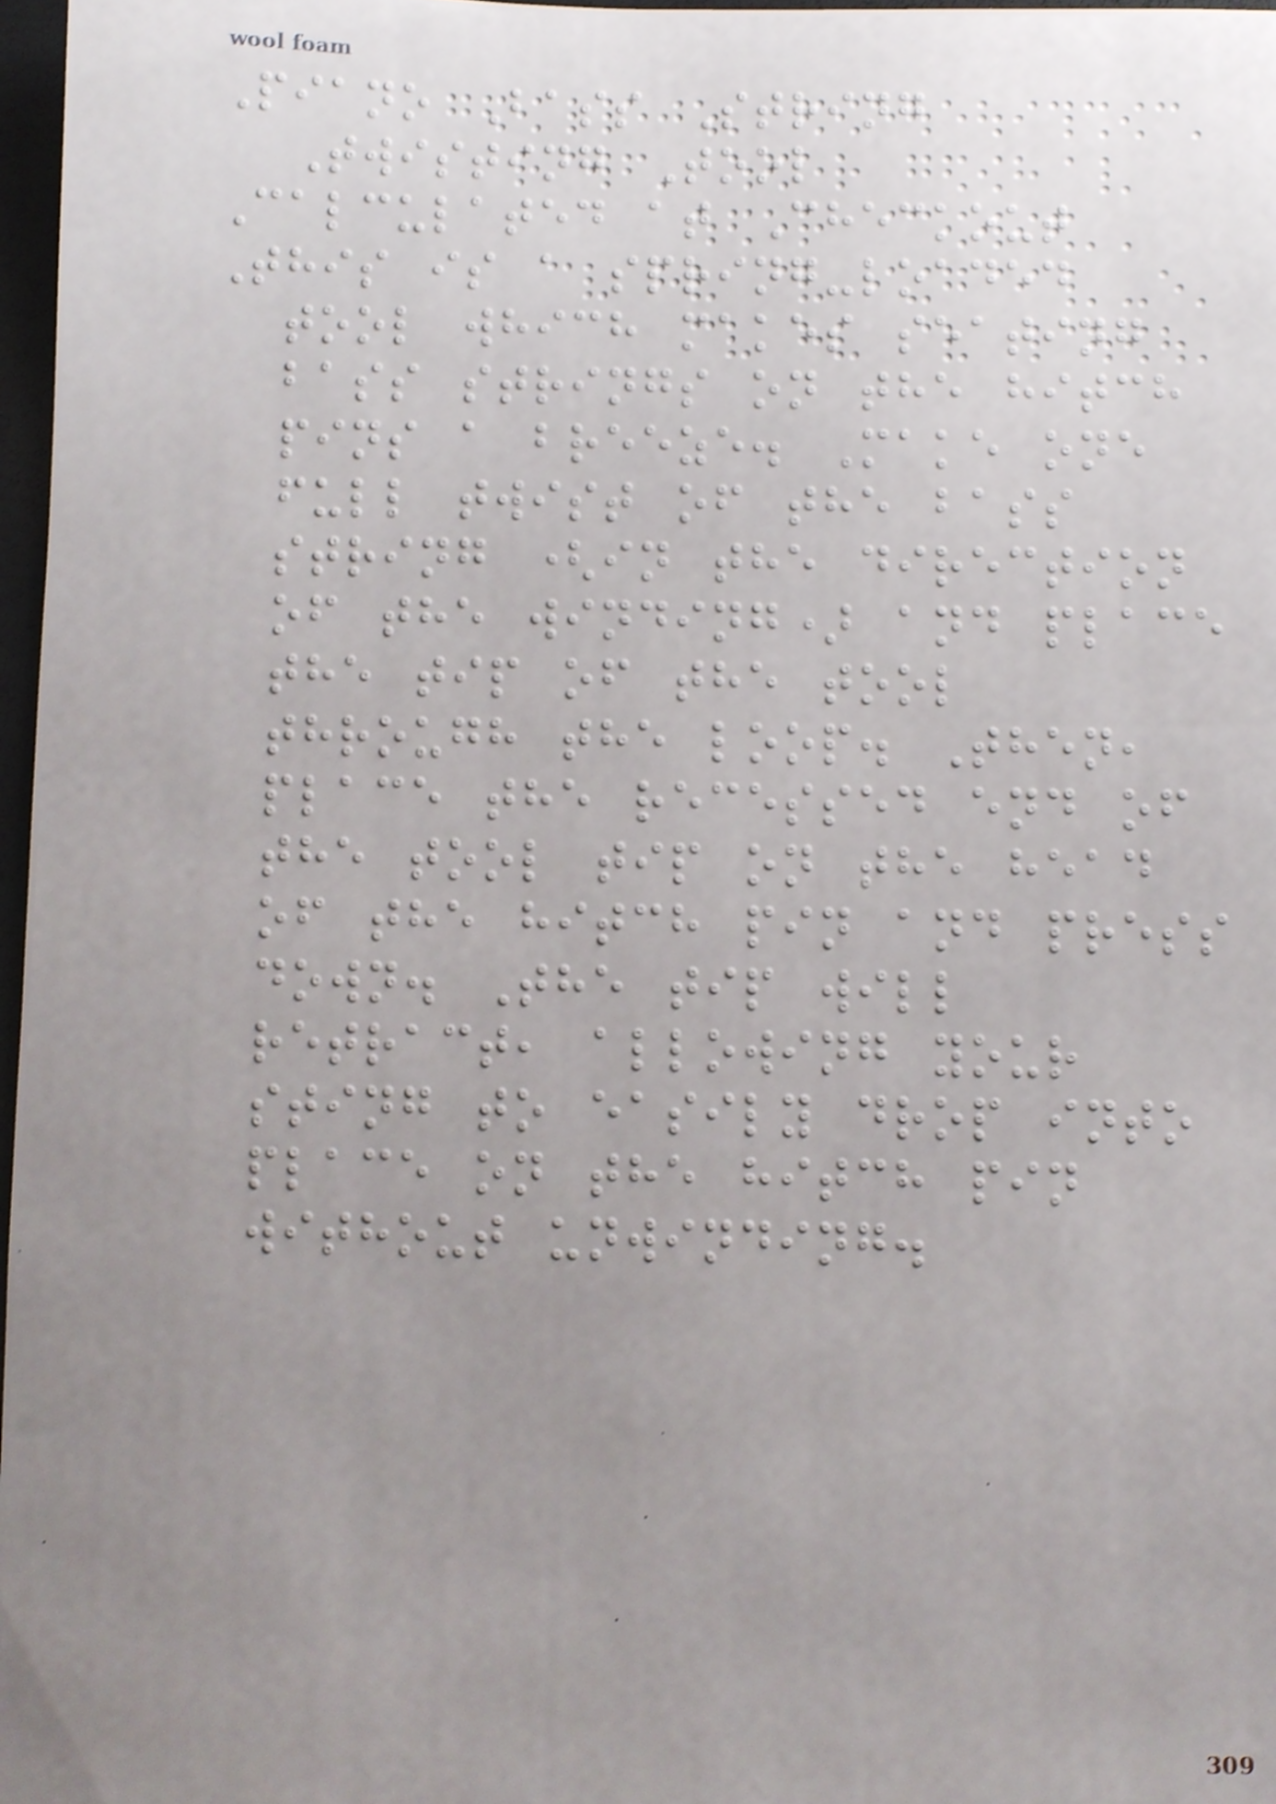Piano Bass String
Twisting Tool
Calculated at Checkout
This is a spring-loaded
tool which makes seating
bass strings on the hitch
pins a breeze. Make one
full twist of the bass
string (in the direction
of the winding) and place
the tip of the tool
through the loop. Then,
place the recessed end of
the tool tip on the head
of the hitch pin and press
down. The tip will
retract, allowing your
sting to easily drop into
place on the hitch pin
without unwinding.
